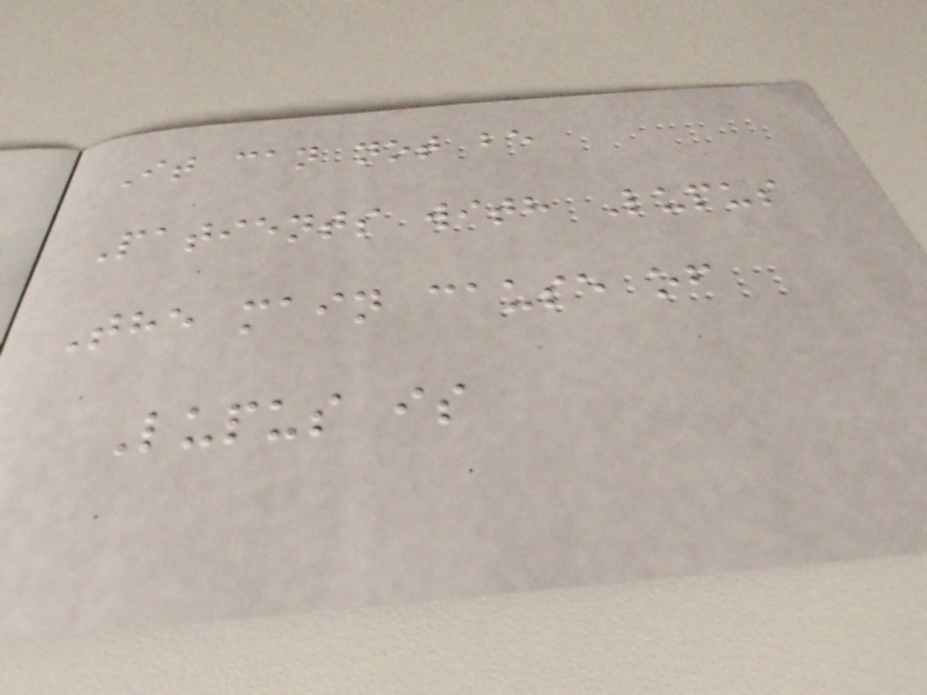It can not be
Patients with Lupus
The main cause of
Lupus is
